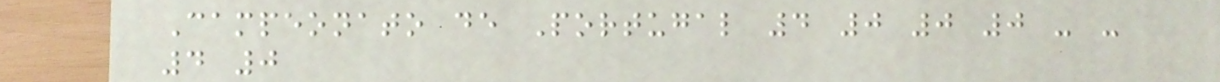Campeonato de Portugal 4 0 0 0 - -
4 0
